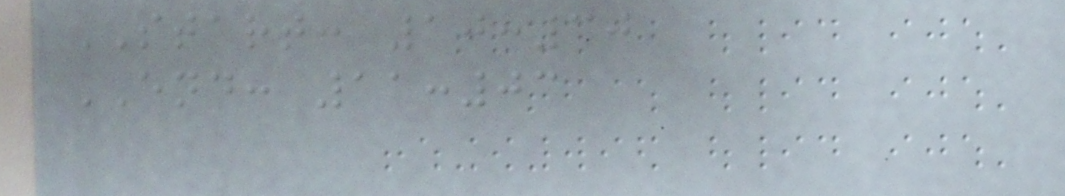START: 10:30
END: 11:03
